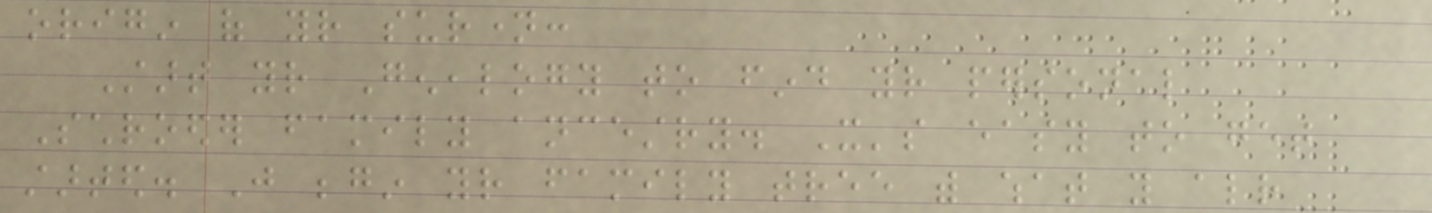origin of your surname:
Start your Genealogy to find your personal
Schroeder family ancestry. It's easy to get
started. Just begin your family tree with what you already
